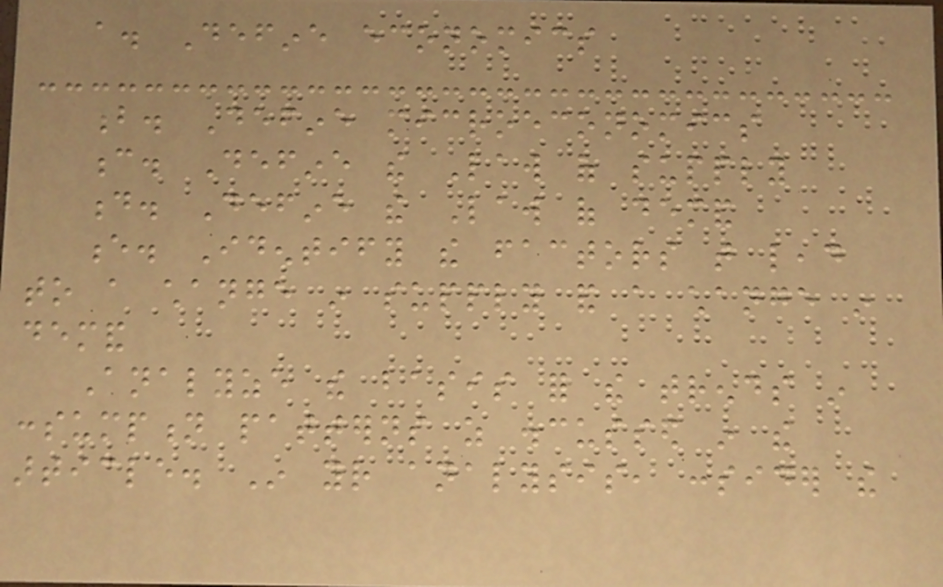a. Define economics
b. Define microeconomics
c. Define the Law of supply
d. Define the Law of demand
e. Identify the factors that lead
to a change in supply and a change in
demand
Analyze the basis for the trends in
consumption patterns as discussed in the
article. In your analysis, consider the
